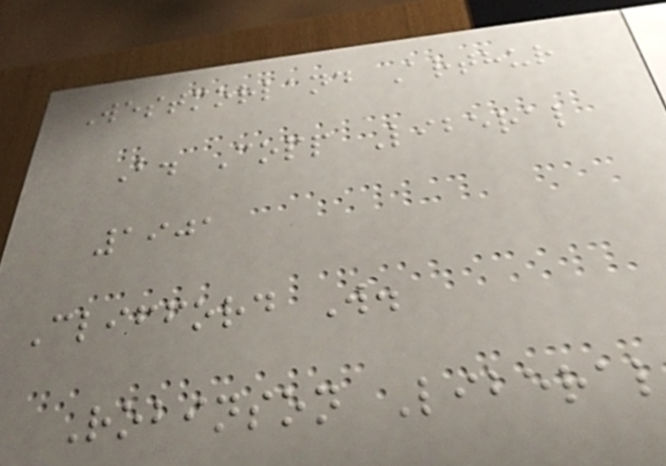Westmorland Arthur
B. Copp Liberal
1901
Clifford W.
Robinson Liberal
